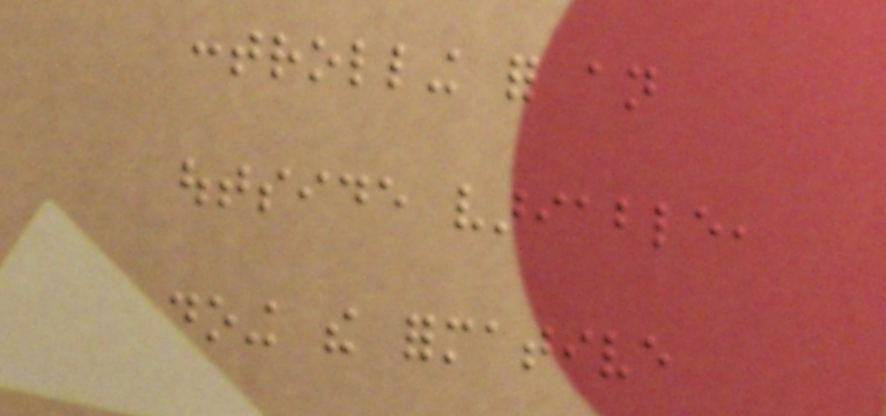controlling for an
outside variable,
doing the formative
